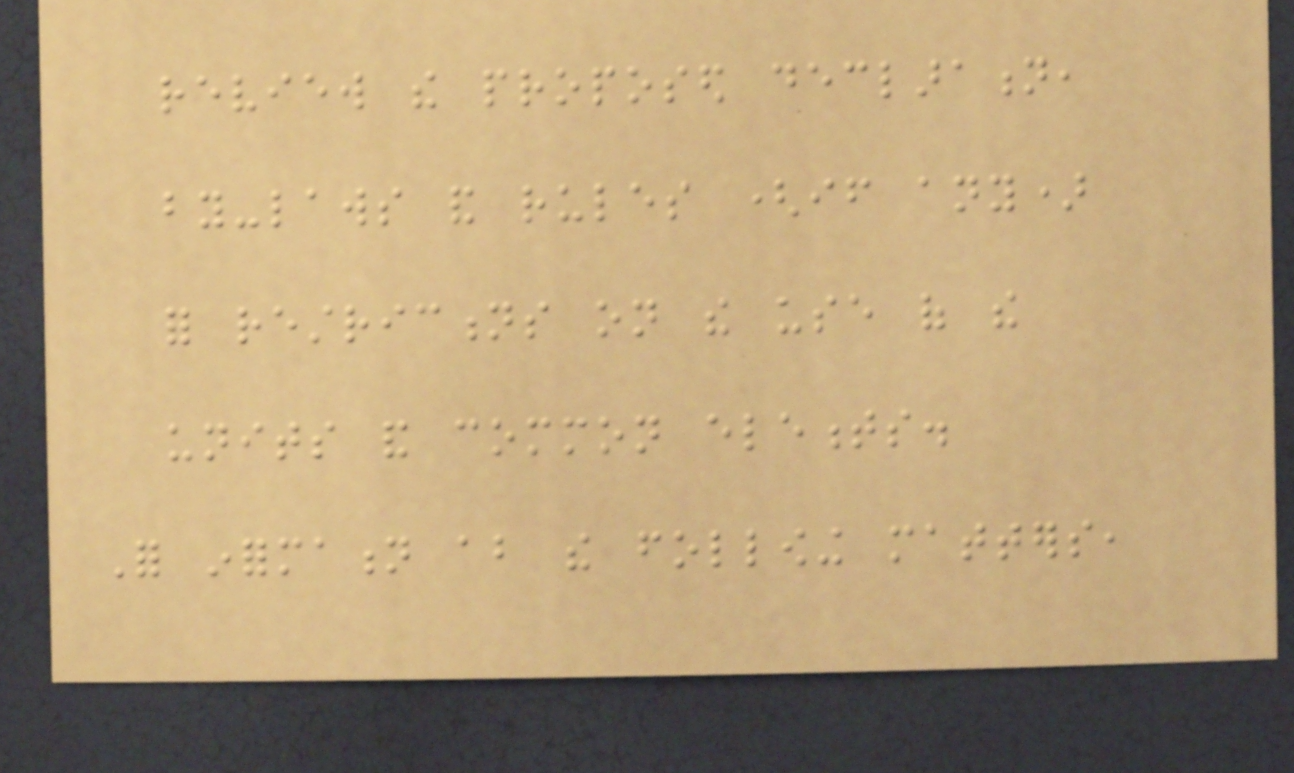review the proposed declaration,
by-laws and rules (if any)
for restrictions on the use of the
units and common elements.
For information about the following matters,
